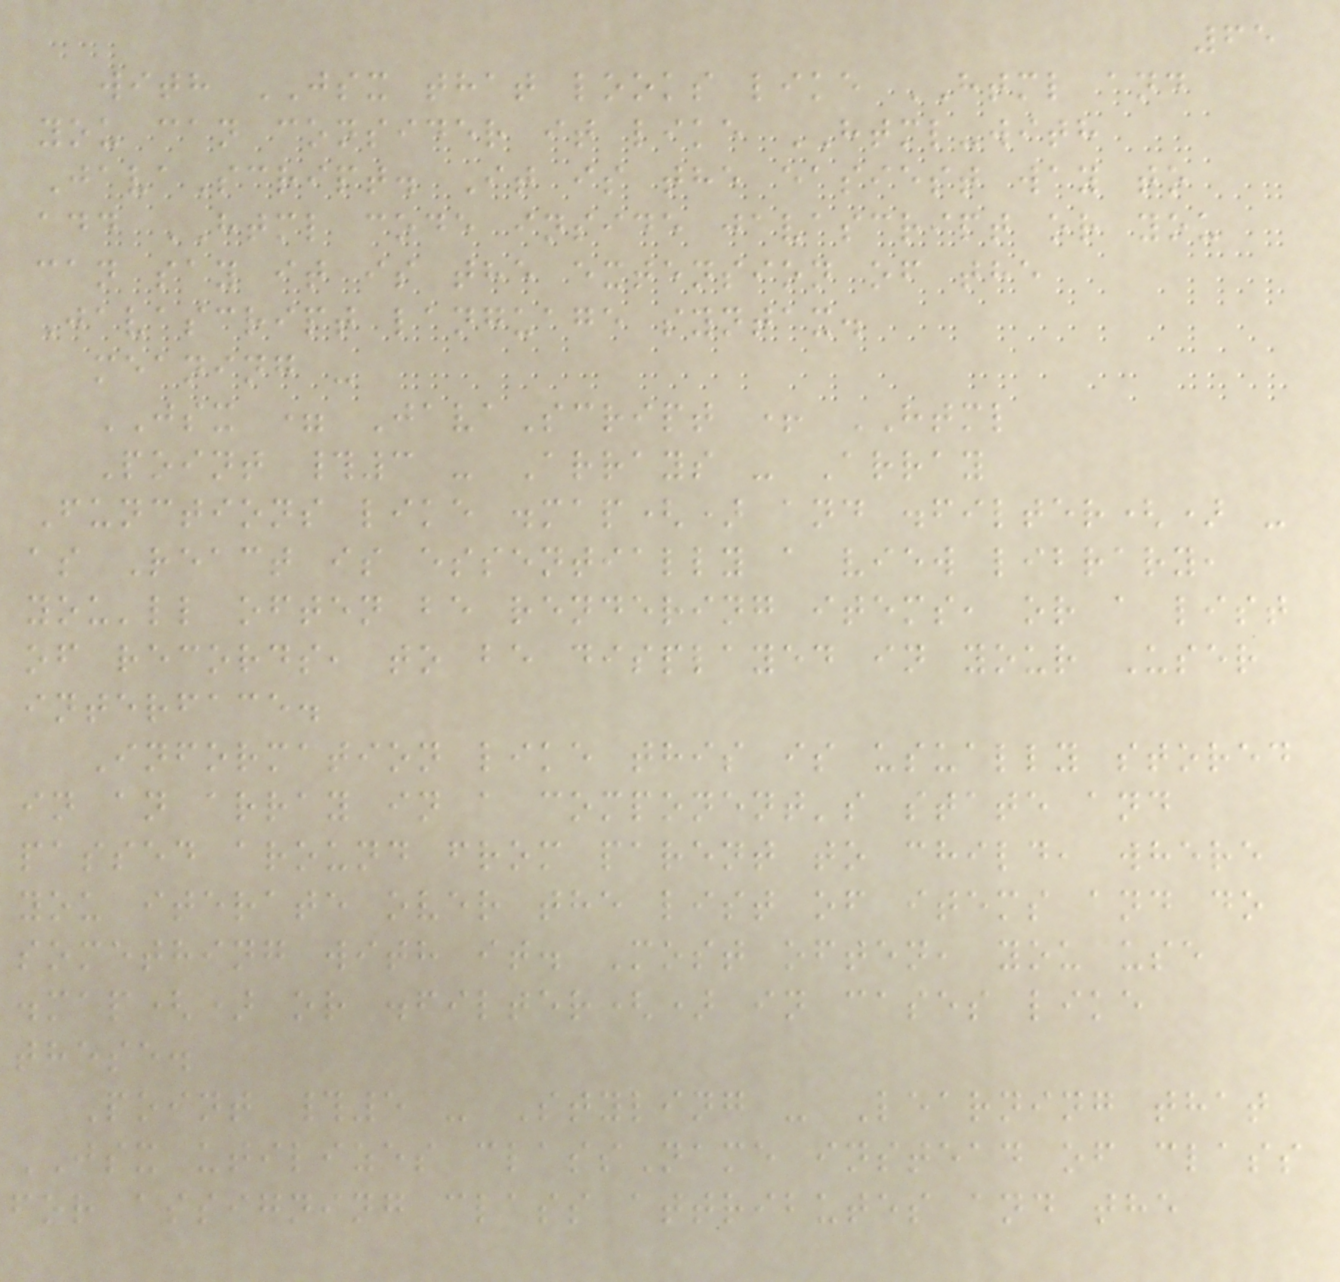65
with JSX that looks like HTML and
you can consider it like HTML-with
JavaScript. It is the easiest way to
add HTML code inside javascript or you
can say it is the extension of the
Javascript language syntax.
meaning -
JSX = JavaScript + HTML
Point #3 - Arrays - Array
Functions like .map() and .filter() -
as React is essentially a view library,
you'll often be rendering items, or a list
of records, to be displayed in your User
interface.
Information like this is usually stored
in an array in a component's state and
passed around from parent to child, where
you iterate over the list of items and do
something with it. Most often, you use
.map() or .filter() in cases like
these.
Point #5 - Styling - Learning that
JSX utilizes className instead of class
for assigning class attributes and the
